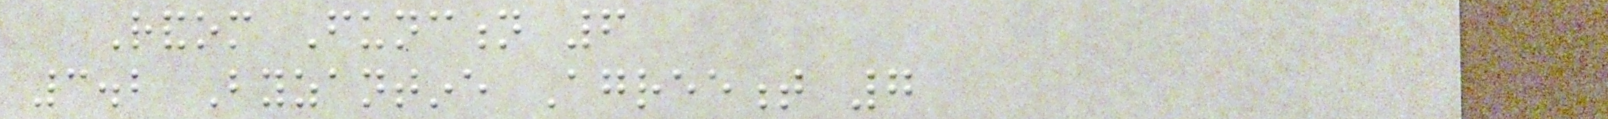Random Function 6
3.2 Byzantine Agreement 7
